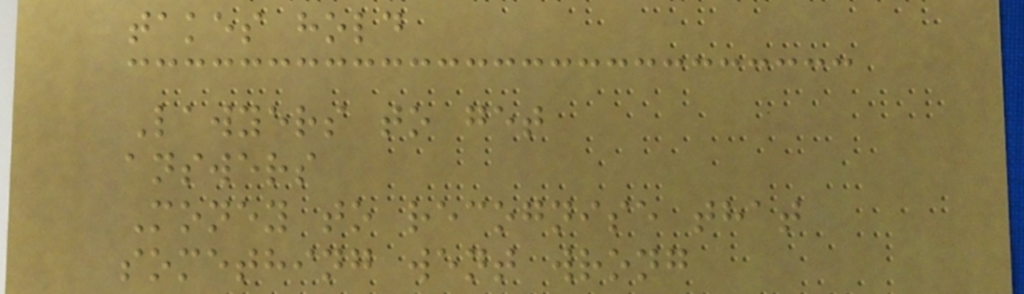takes hold
Lawyers to get
answers
Money to recognise that
something went wrong
